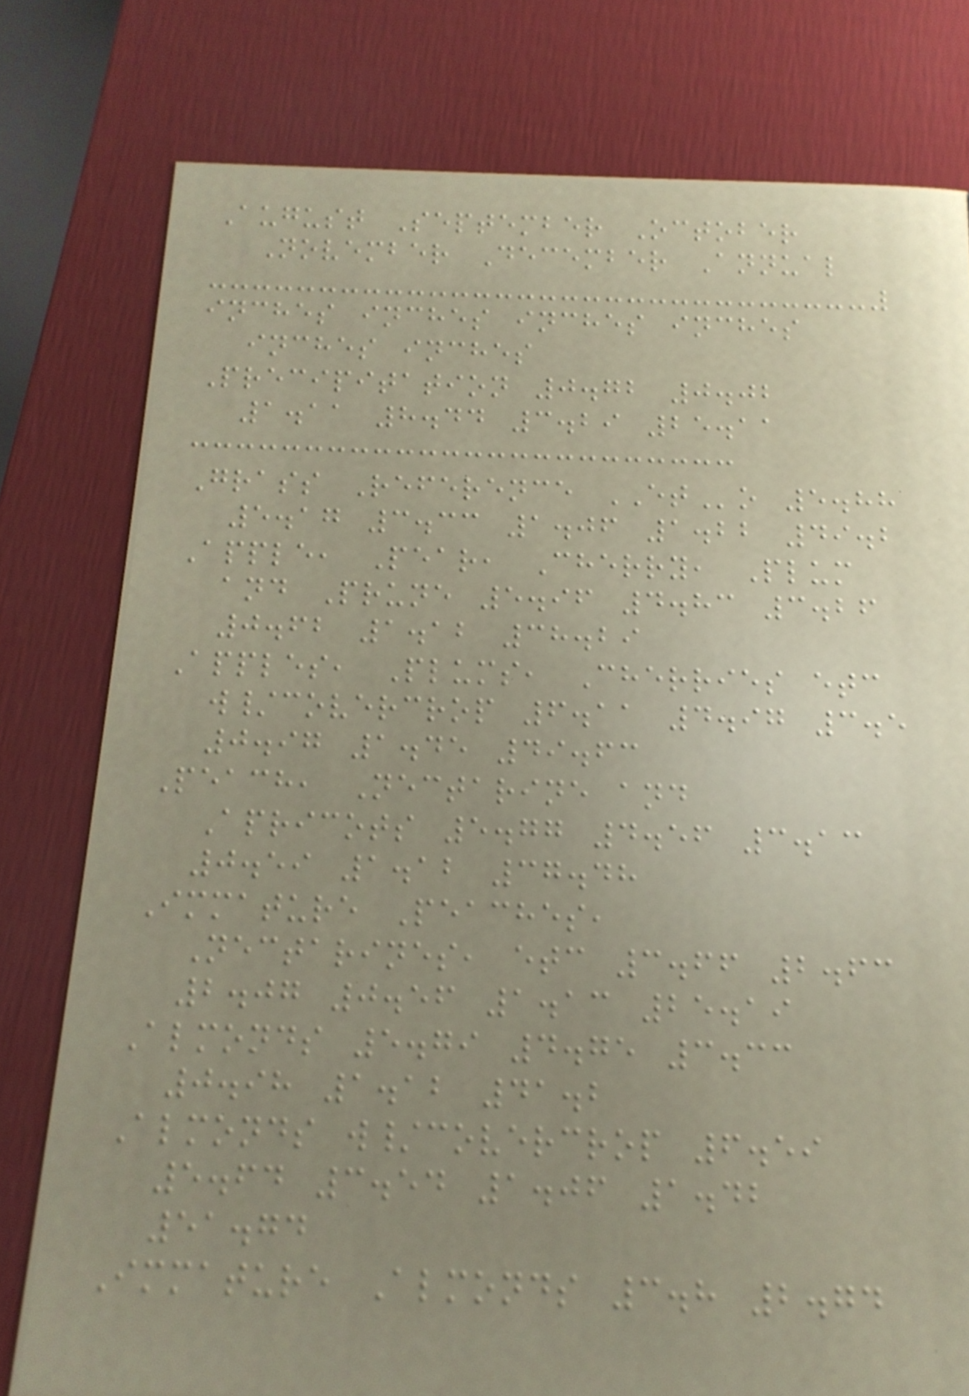August September October
November December Annual
inches inches inches inches
inches inches
Precipitation 0.72 0.02
1.11 8.44 3.29 25.11
Grass Reference ETo 5.88
5.17 3.33 1.06 1.22 49.2
Apple, Pear, Cherry, Plum
and Prune 5.96 4.83 3.26
0.62 1.12 38.29
Apples, Plums, Cherries etc
w/covercrop 6.11 4.97 3.5
0.97 1.45 49.63
Peach, Nectarine and
Apricots 5.77 4.56 3.13
0.59 1.12 37.48
Immature Peaches,
Nectarines, etc 3.66 2.63
2.07 0.56 1.13 25.19
Almonds 5.79 4.75 3.33
0.98 1.12 41.2
Almonds w/covercrop 6.59
5.64 3.54 1.06 1.42
51.74
Immature Almonds 3.8 2.74
